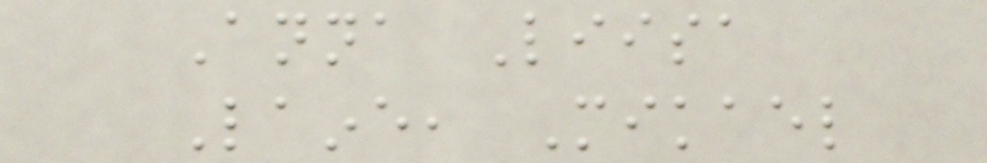Anna Liisa
Laine, Mikael
